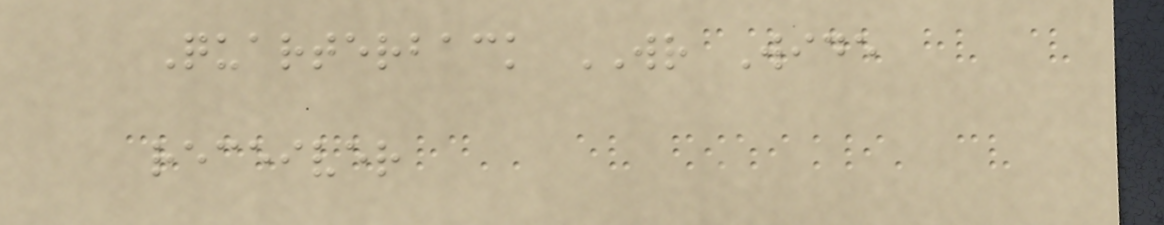Quarterback WR Wide
receiver
